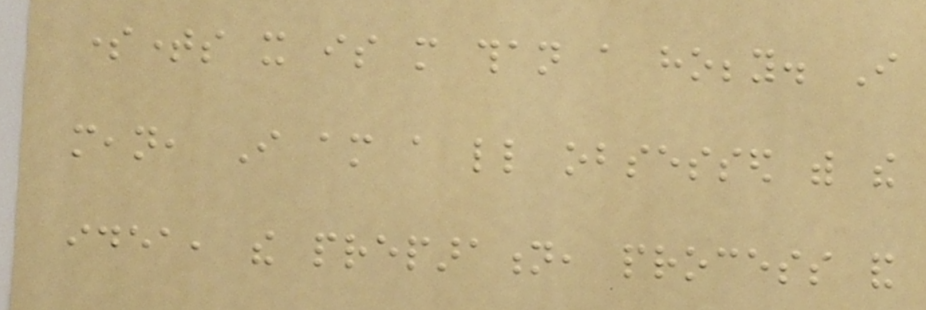sometimes it is more than a hobby. I
mean, I am a little obsessed with the
idea, the preparation, process and
